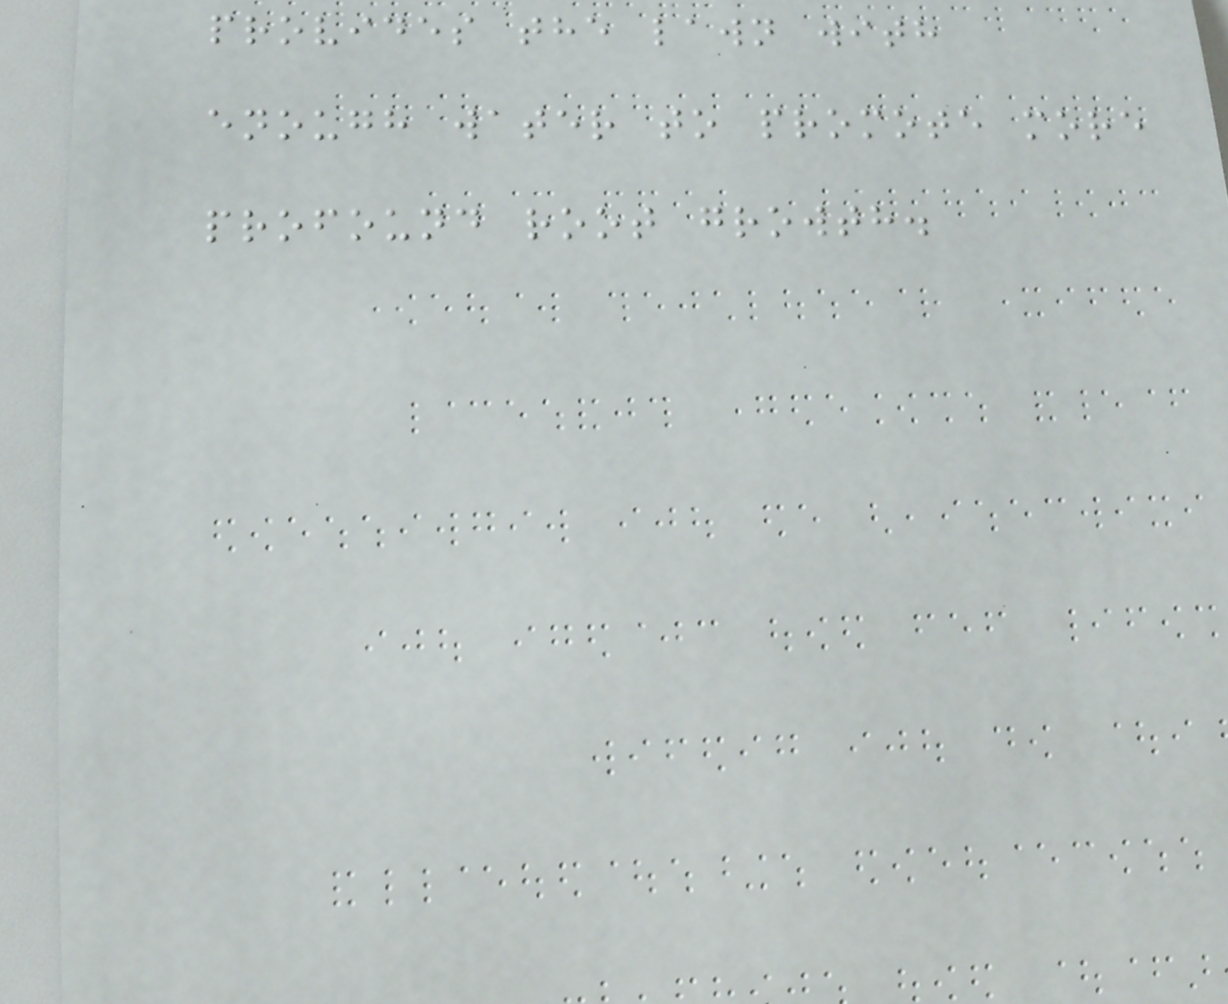provides the lawn with
enough water to promote more
profound root growth.
